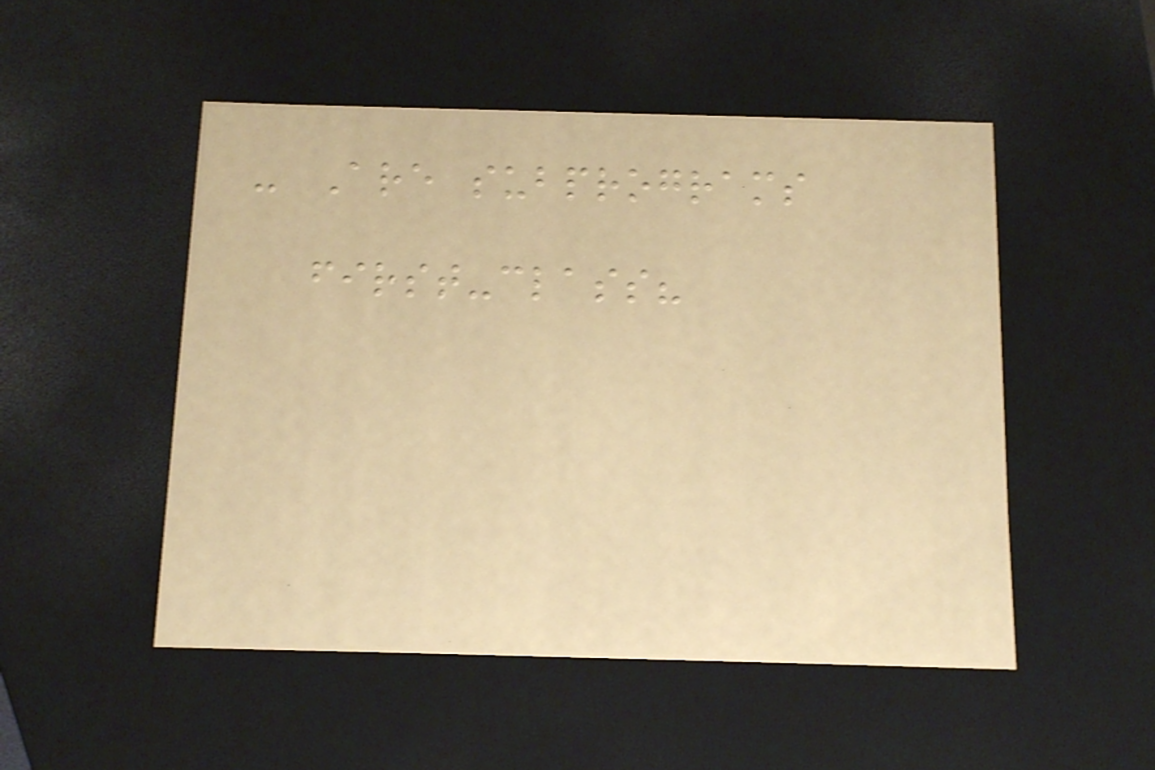- Are subprograms
first-class?
